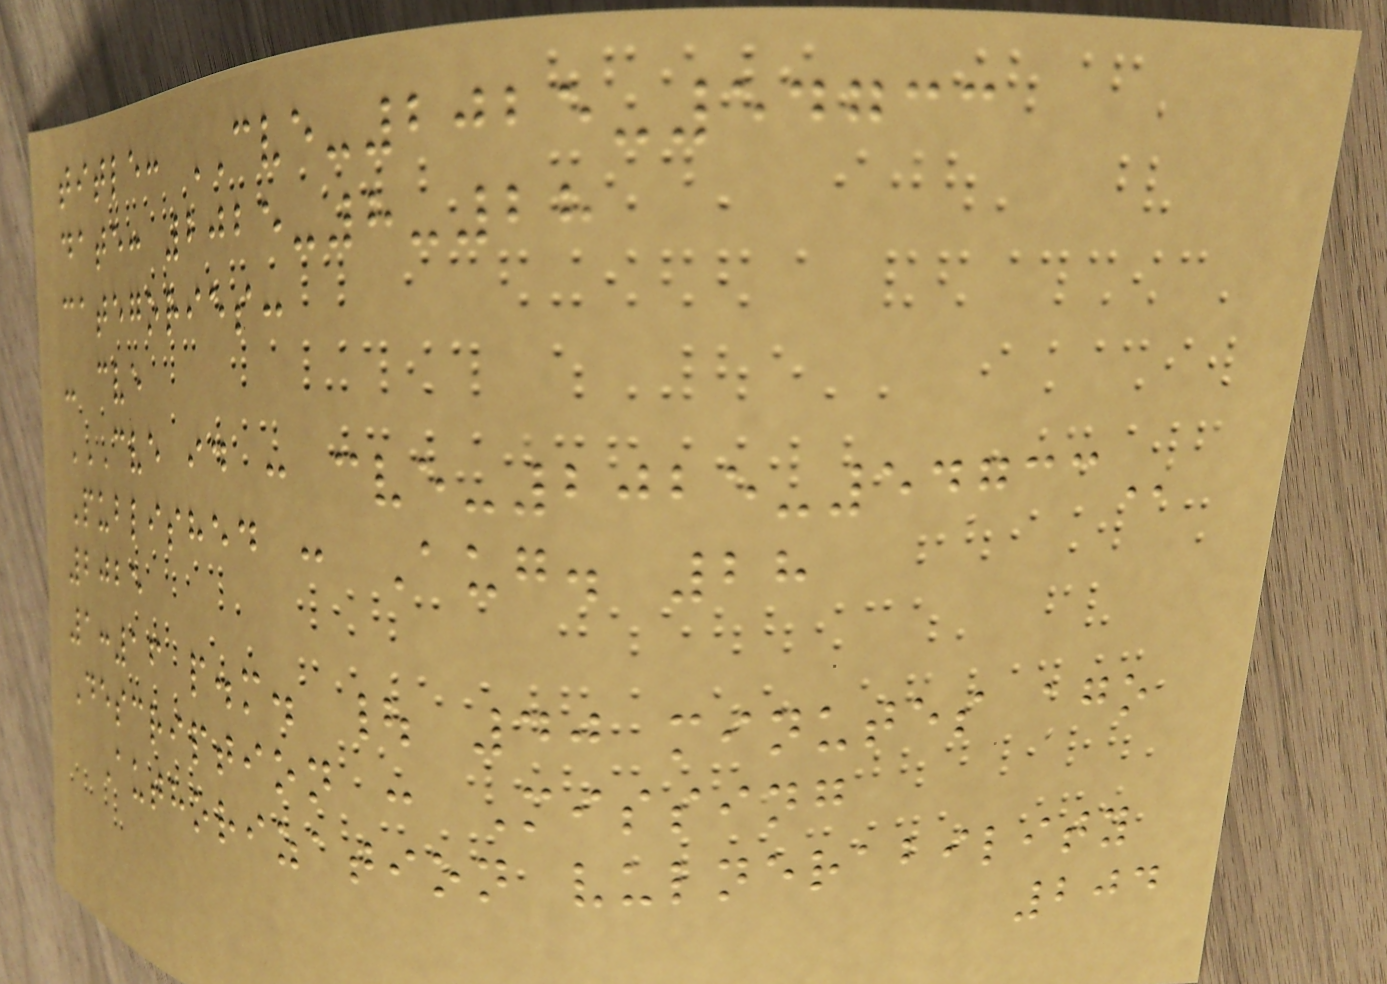title: CVE-2025-54733
date: 2025-8-28
categories:
- cve
CVE ID : CVE-2025-54733
Published : Aug. 28
2025
1:16 p.m. | 40 minutes ago
Description : Missing
Authorization vulnerability
204
